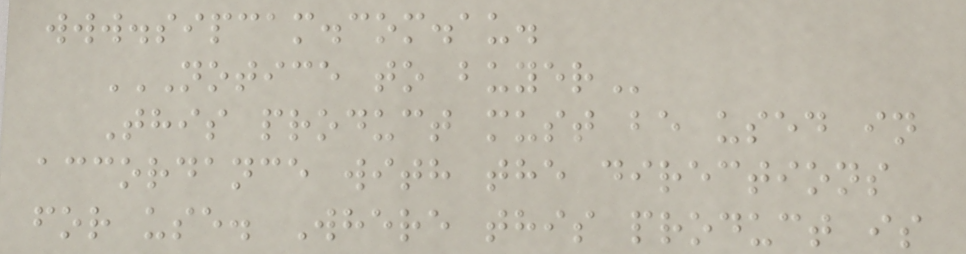www.sipcam.com.au.
NOTICE TO BUYER
This product must be used in
accordance with the directions
for use. Where this product is
